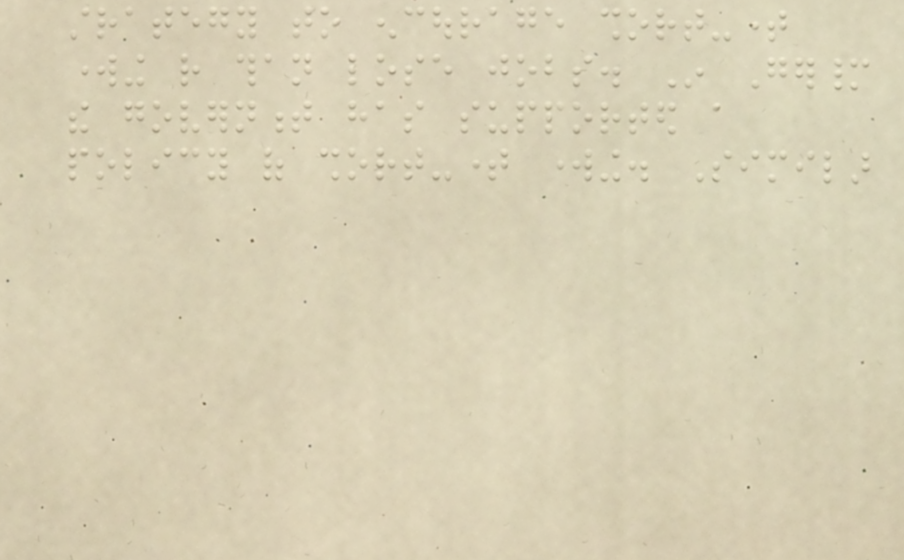strategy to encourage short-time
working rather than lose jobs. In Germany
the government has supported a
policy of short-time working. Similar
